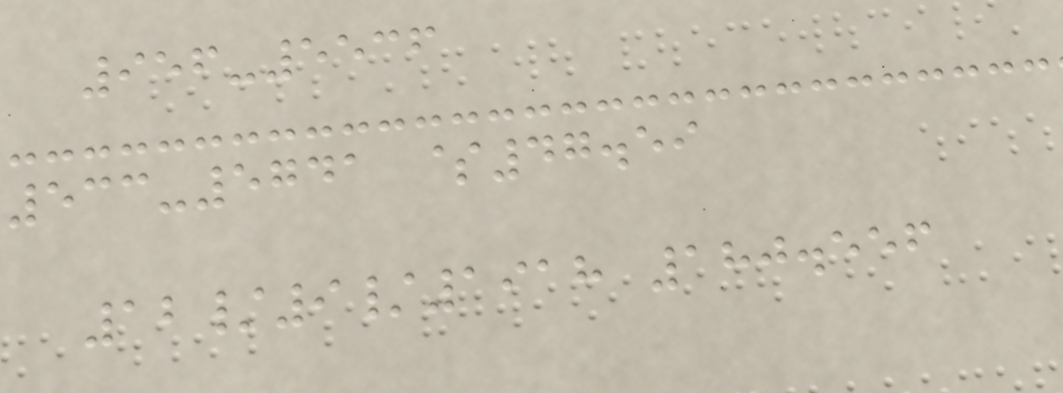956-5536
533-5741 $47.59
12/9/1918 180.556
